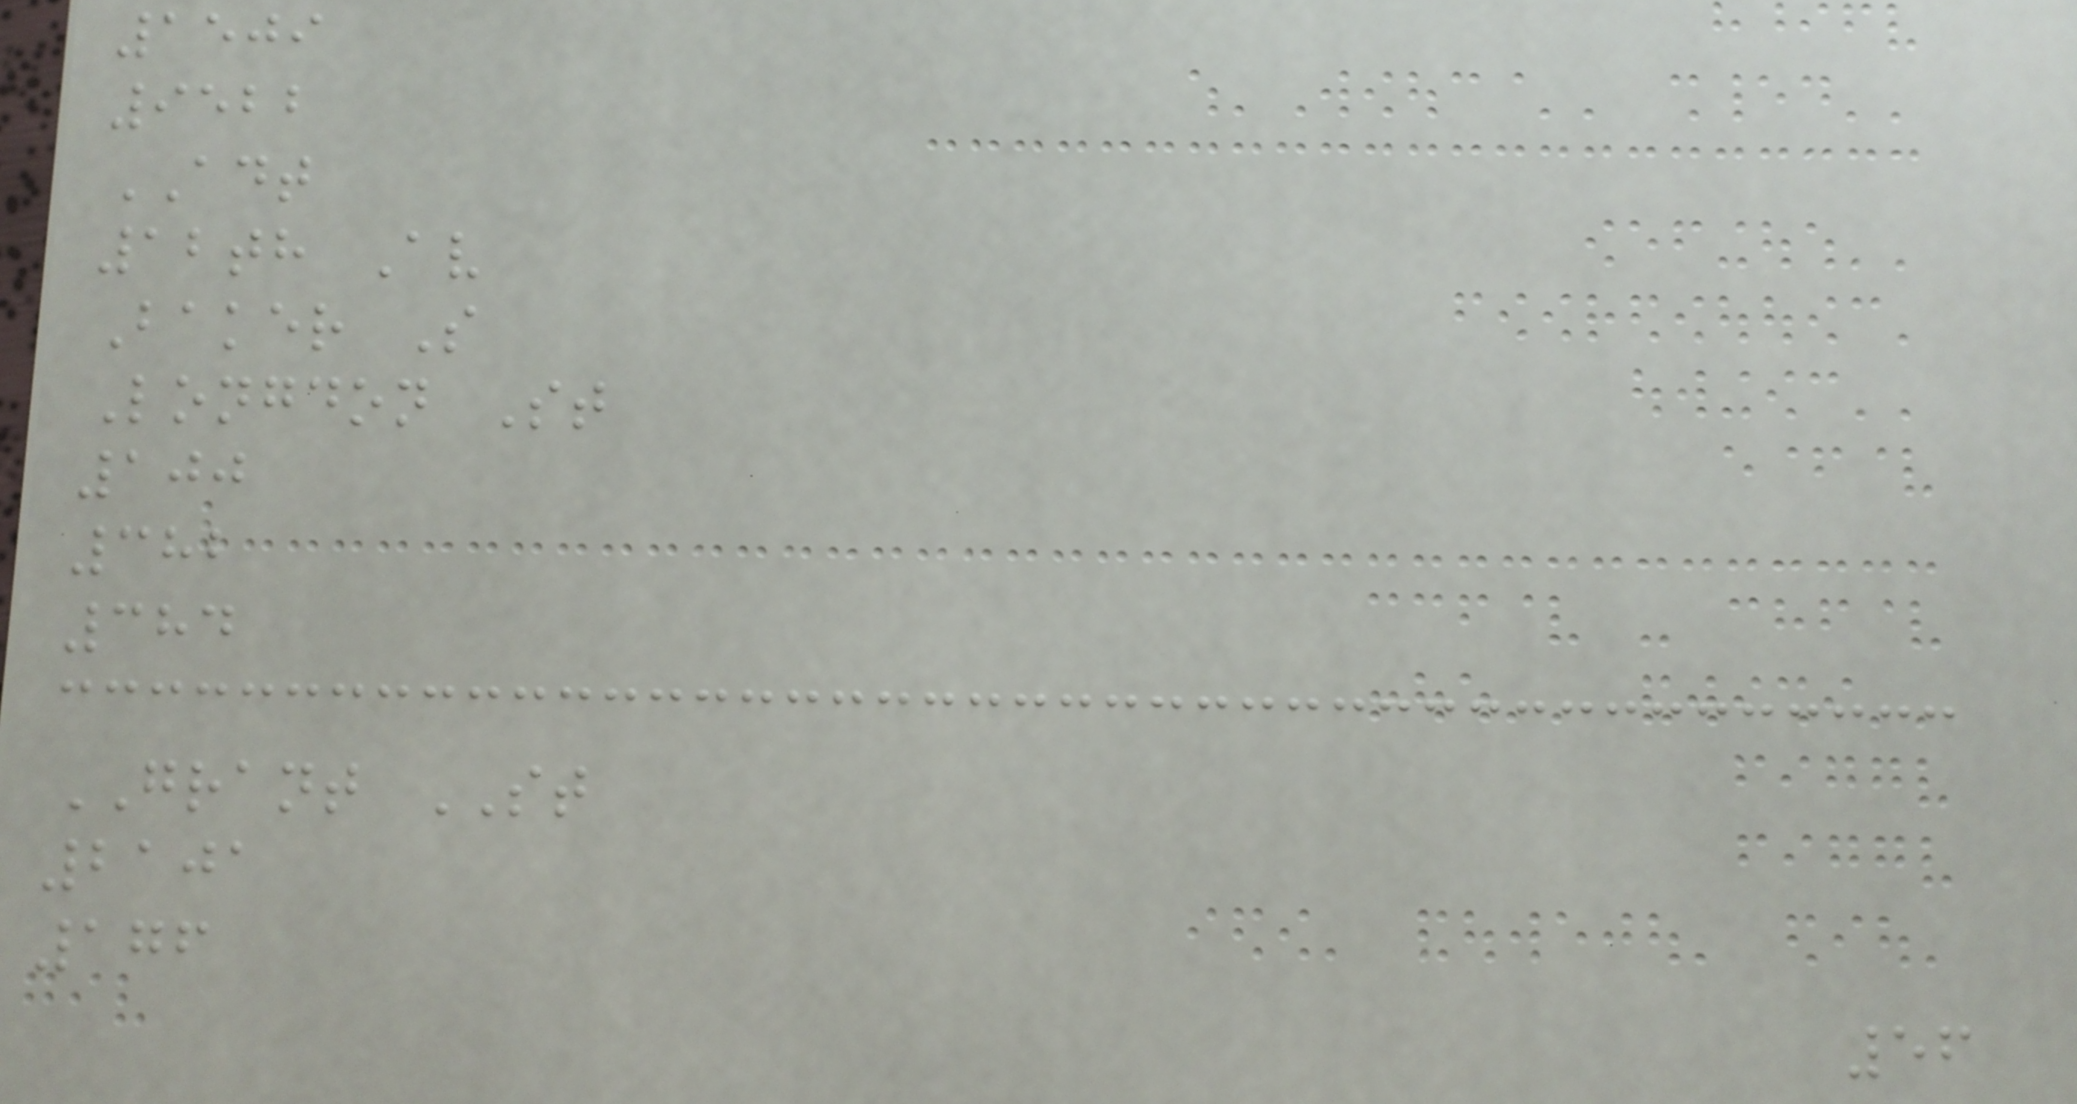1509
9522
ADT
12th Av
Baker S
Longdon St
100
382
384
GRANT ST
2101
176
56
